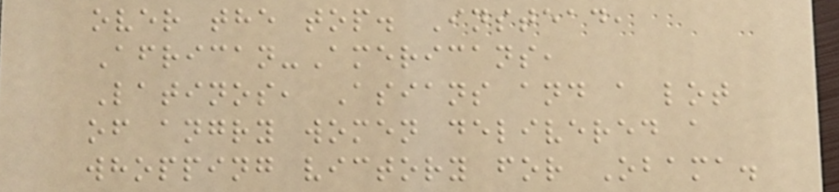over the top. Instead,
African-Americans,
Latinos, Asians and a lot
of angry women delivered a
whopping victory for Obama.
